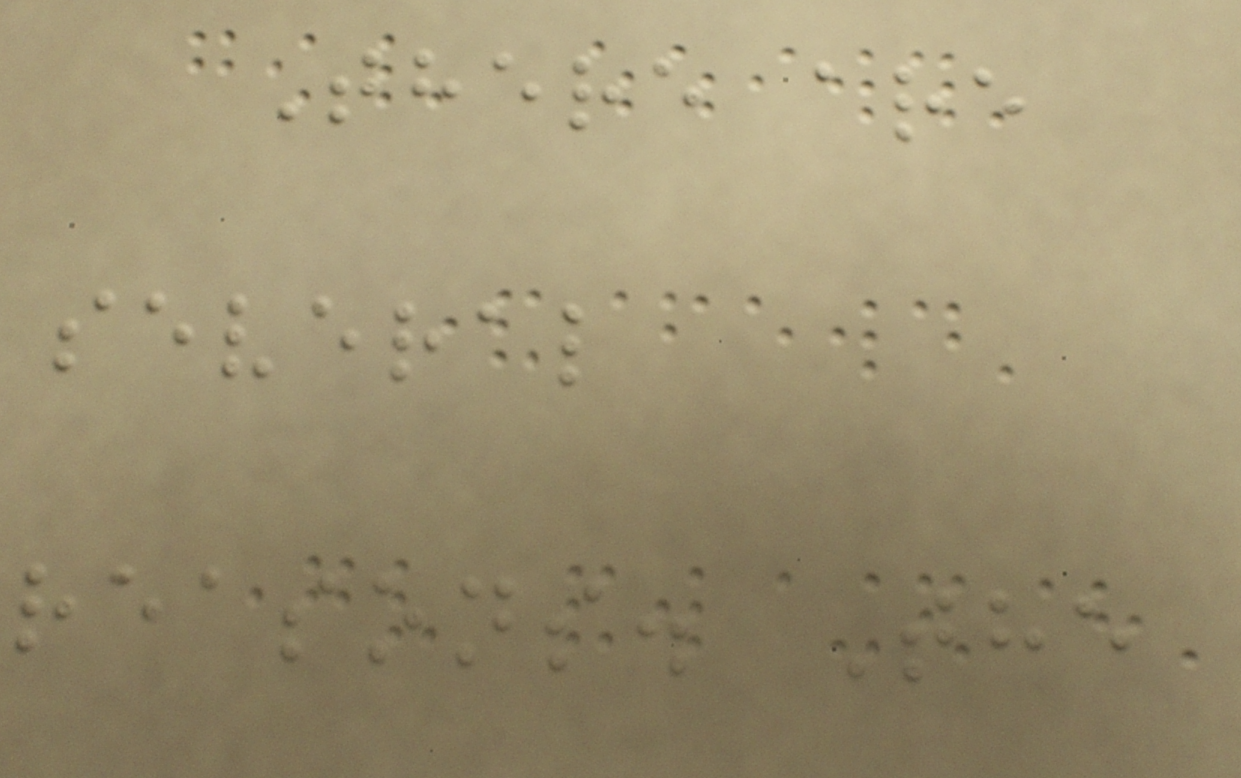There are
several
reasons. The
